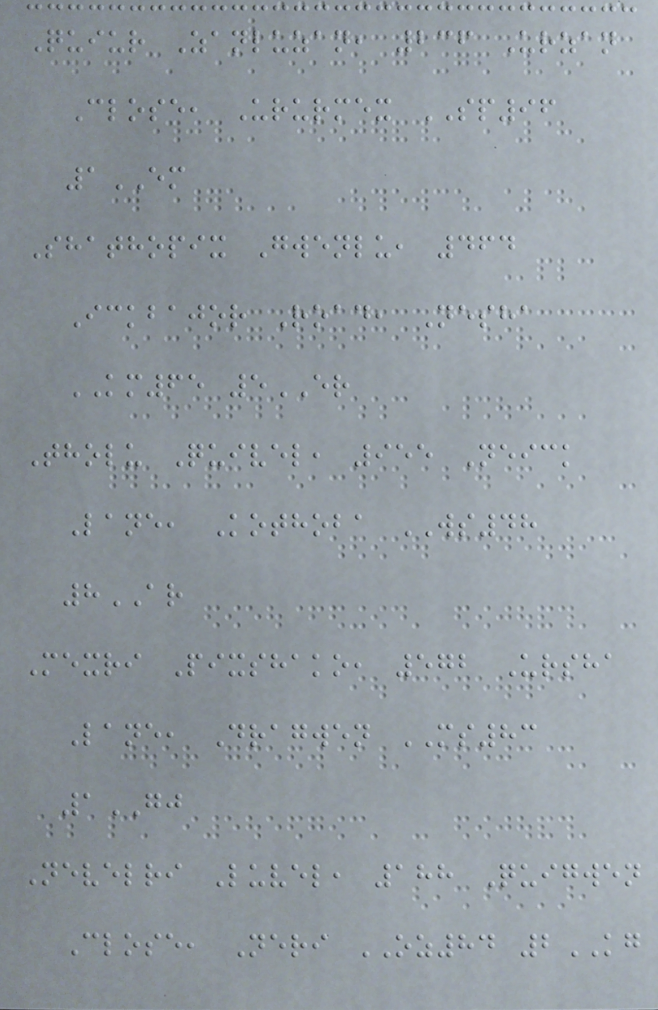Quiur Zanluzan, 236 Urzan
Close, Ururmex SP96
1EM
Shathopix Gwenlu, 464
Ickbajor Road, Nesha
KM65 5ER
Tholu Quivel, 955 Neick
Lane, Kothoba WS48
8AR
Mexri Pixshako, 572 Ursha
Lane, Dragwen MS83
1GJ
Nevelri Luvel, 188 Quigwen
Close, Neri OZ84 2KG
